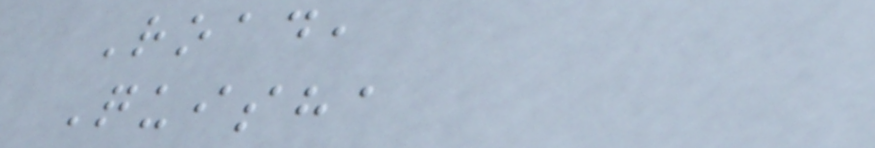Road,
Quisha
